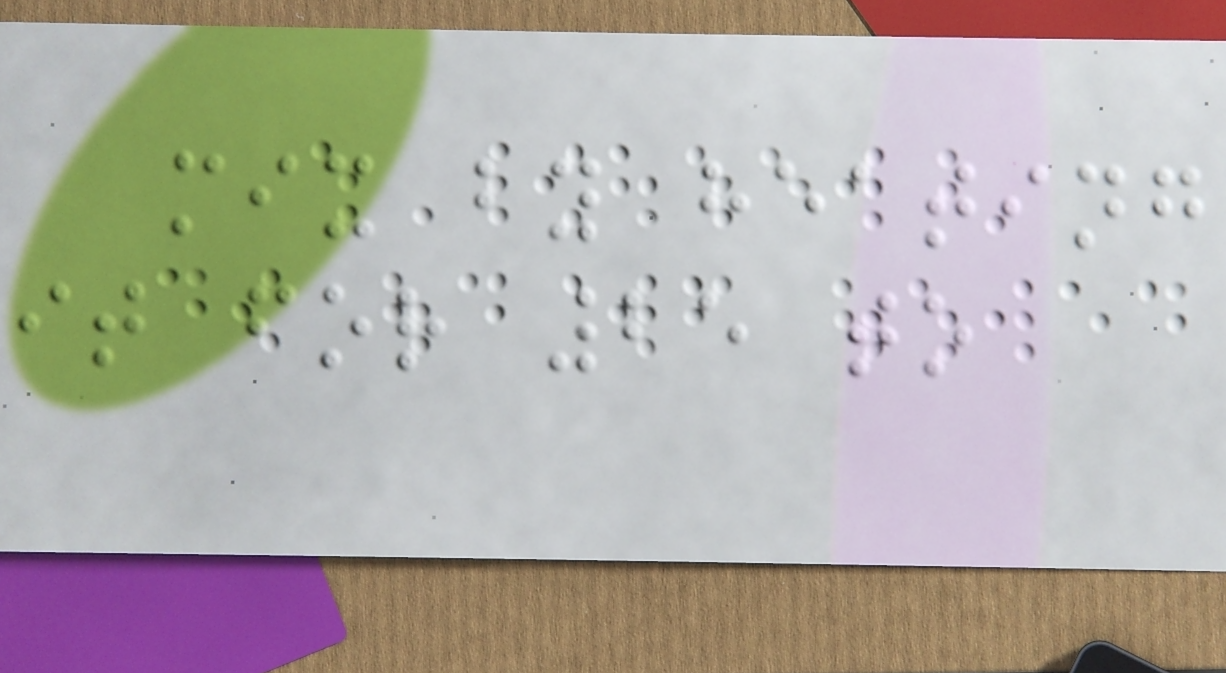mix by heating
it for 25 to
